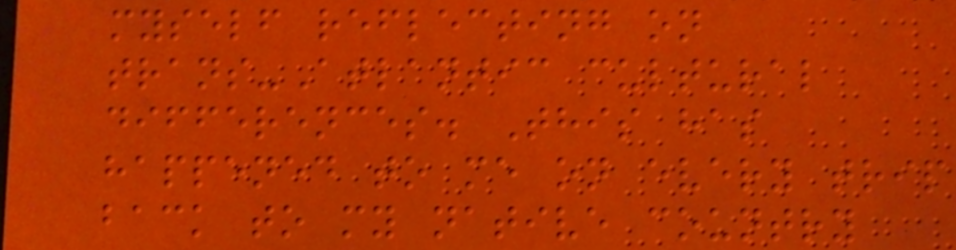myself reflecting on
trans-Atlantic cultural
differences. This has
happened to me on every trip
back to my native country
